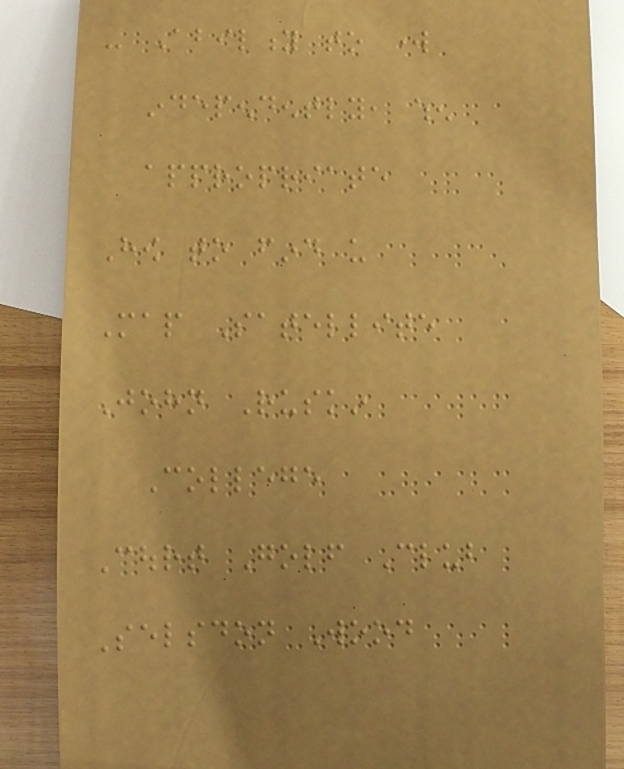- Ability to work
independently, when
appropriate
How to find us
Map Satellite
John Ruskin
College
Court Golf Club
Selsdon Wood
